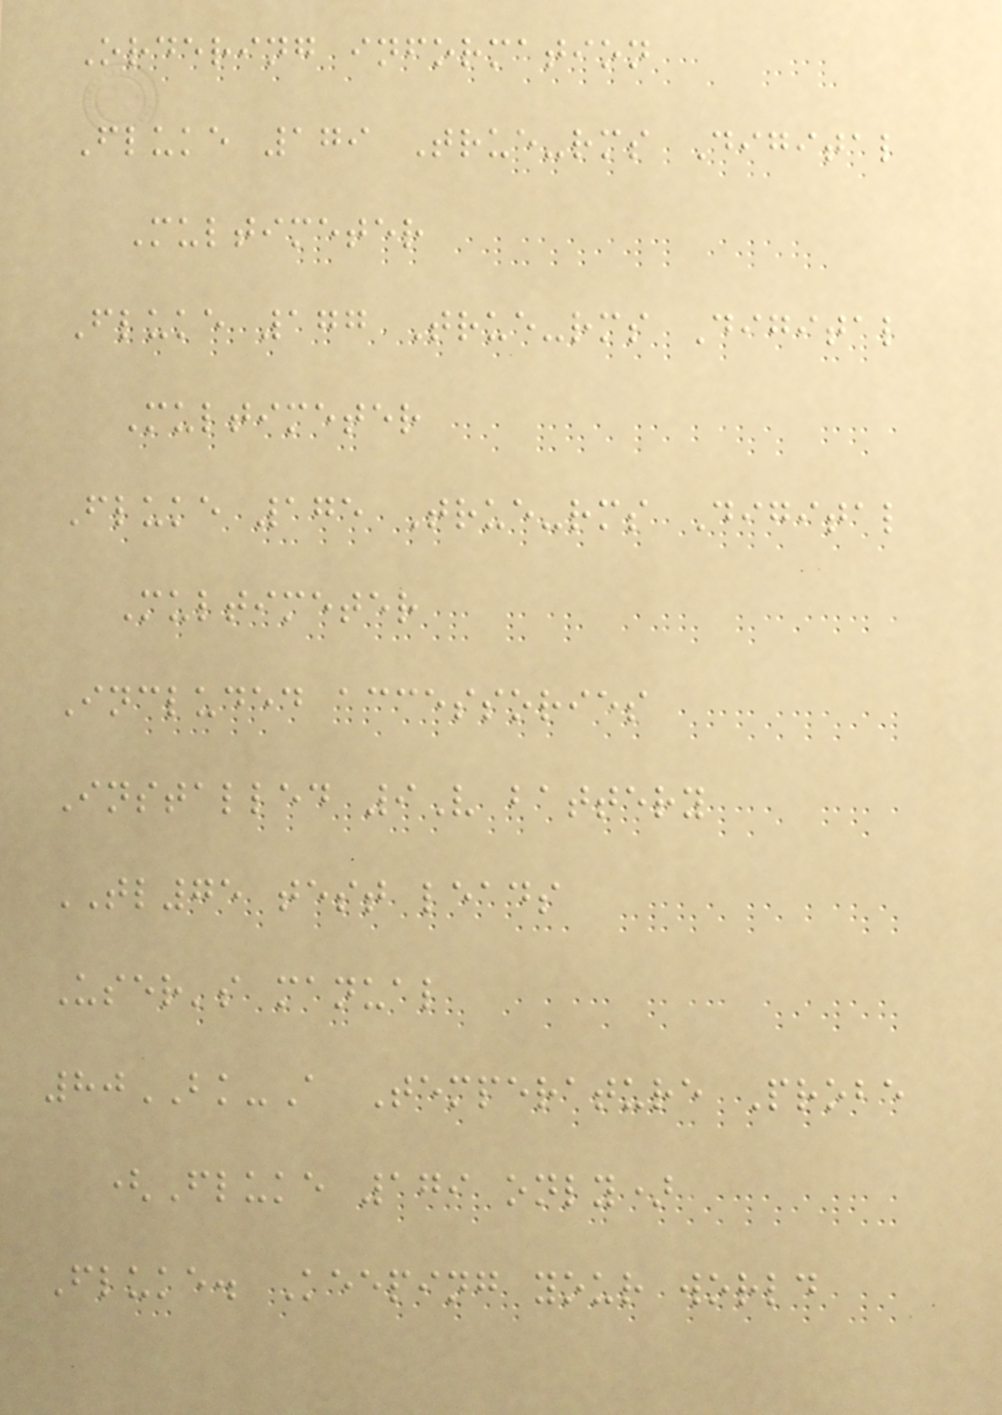Ordering information
Fluke 179 True-rms Digital
Multimeter
Fluke 177 True-rms Digital
Multimeter
Fluke 175 True-rms Digital
Multimeter
Included accessories
Installed 9V battery
TL75 test leads
User's manual
80BK-A Temperature Probe
(Fluke 179 only)
Fluke. Keeping your world
